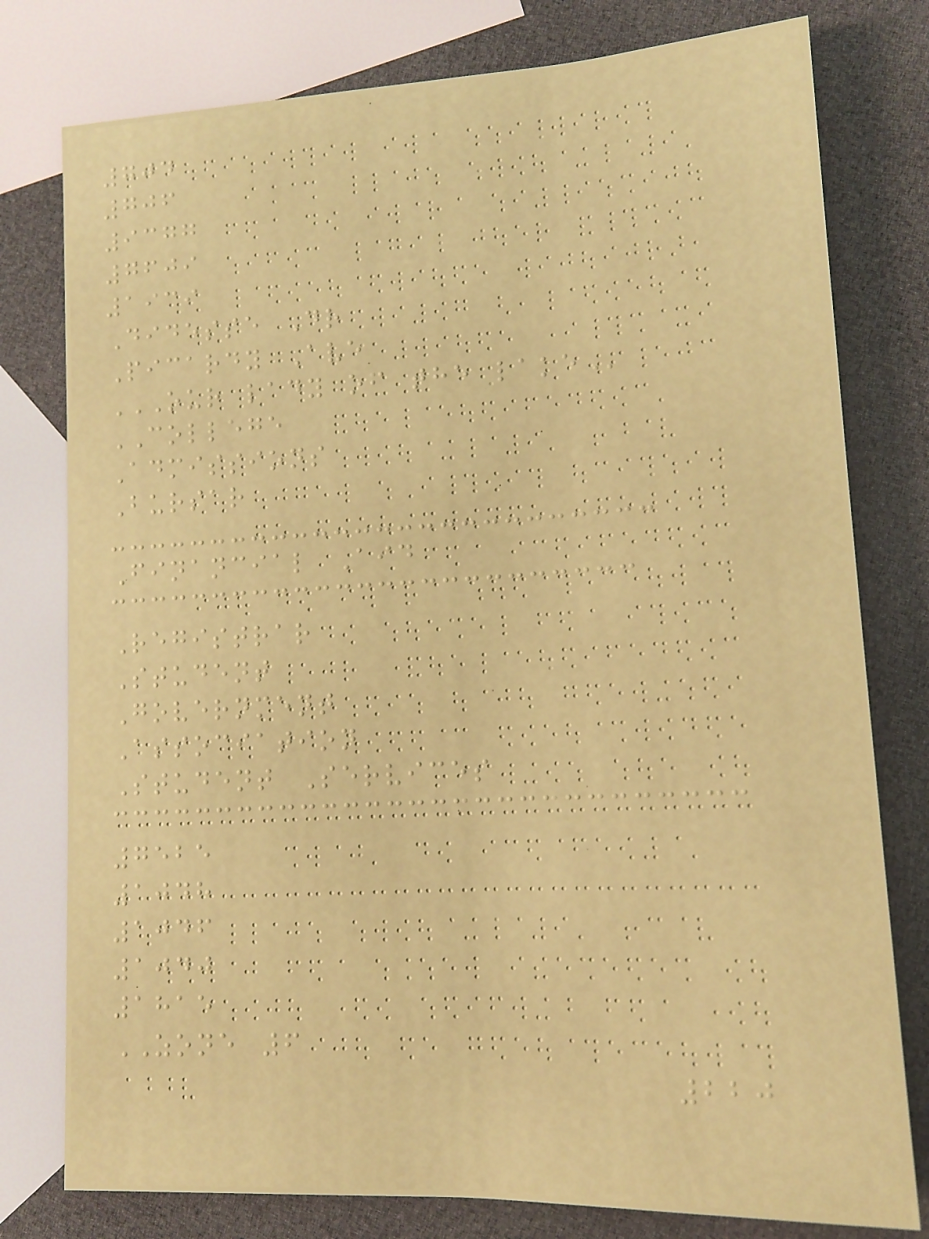704
706
9377
7609
1939
Didesse Dr
Picardy Ave
OUR LADY OF THE LAKE
COLLEGE
Admissions
Bursar
Financial Aid
Registrar
Student
Government
Association
Student Services
7525
1048
1046
1040
1815
ZONE 6
220
